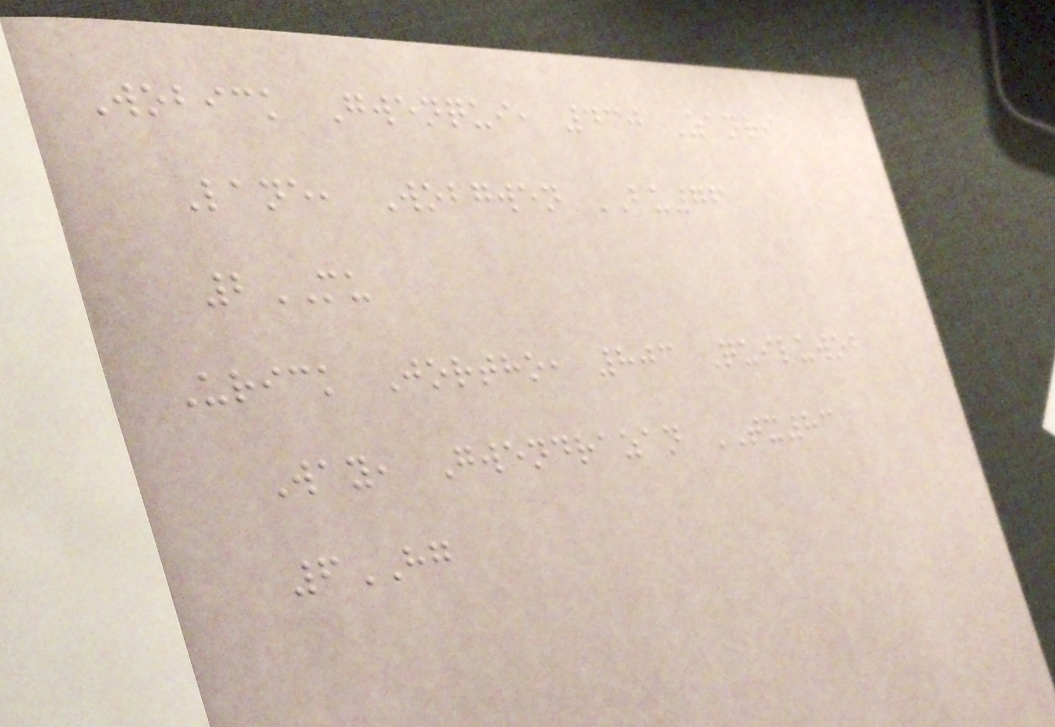Wobick Gwenqui, 430 Zanri
Lane, Wobgwen BU76
2MU
Urick Jortho, 803 Quiluwob
Way, Gwendrazan TX83
6HG
